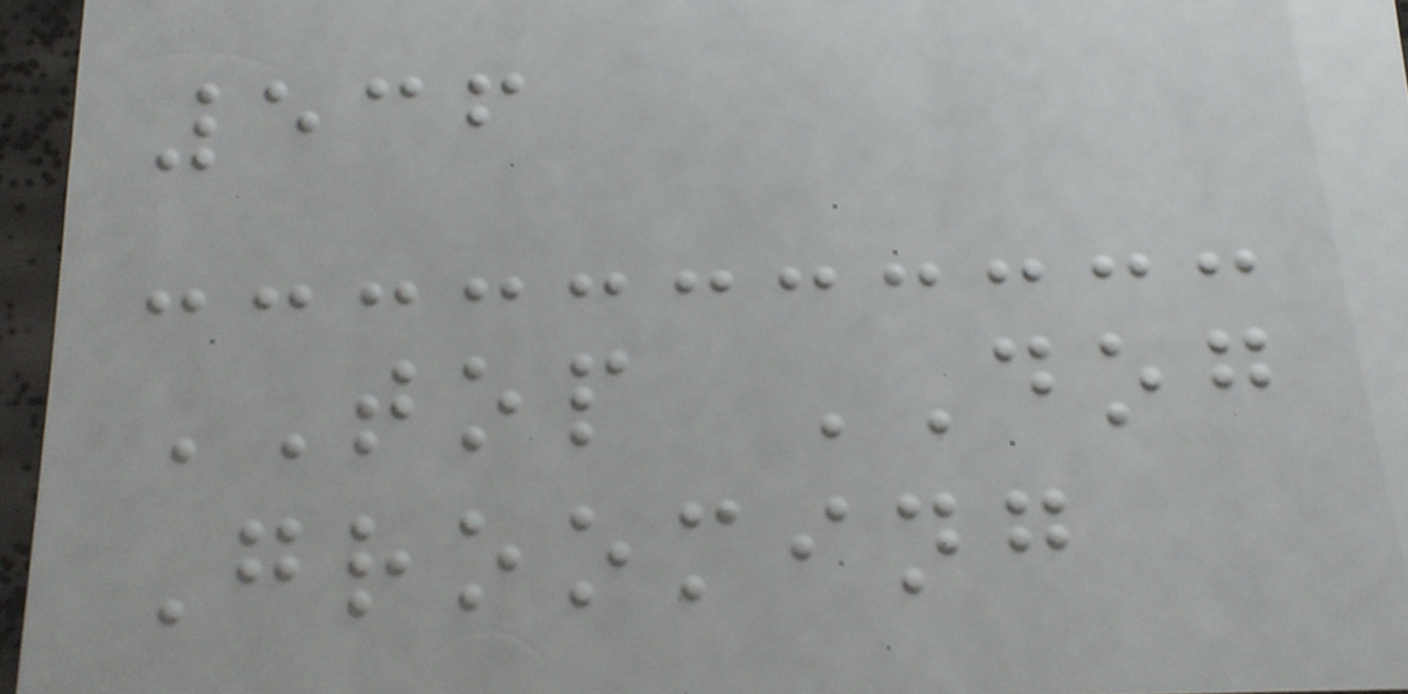536
TOP DOG
Grooming
